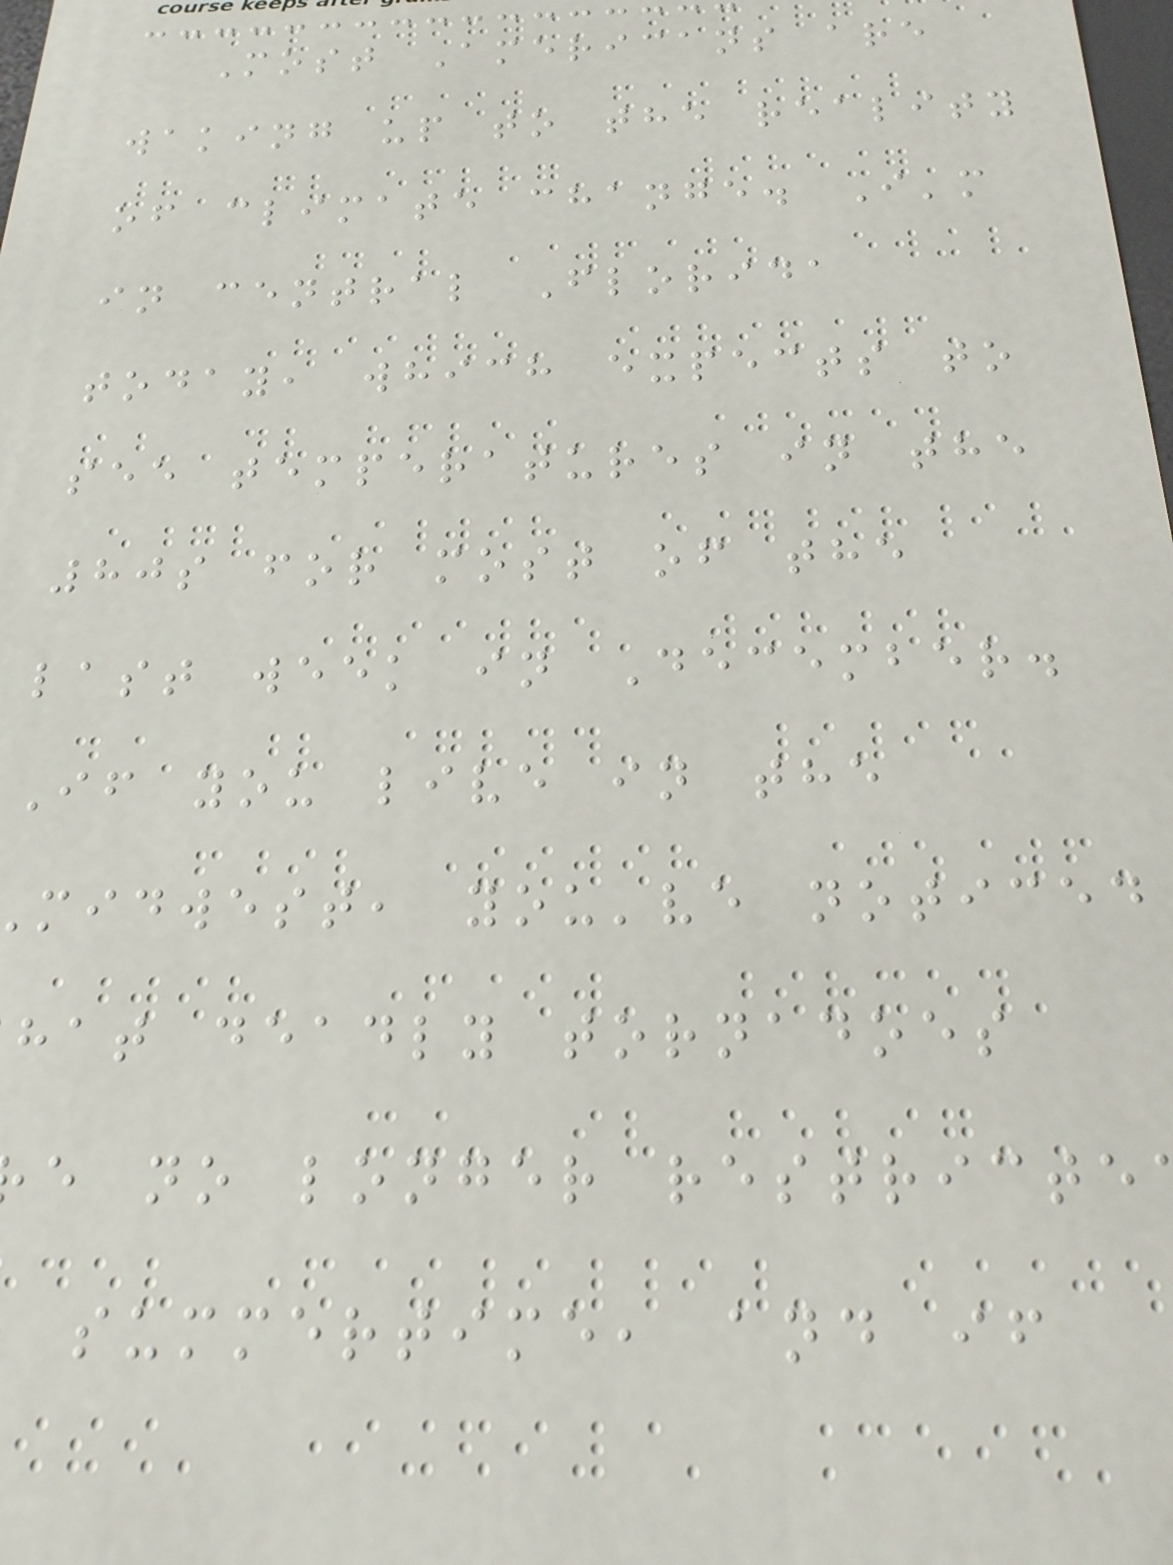Most Americans are
waking up to the reality
of climate change. I'm
in central Florida
today, which expects to
see temperatures in the
80s for most of the
last week in December.
If you live in the
midwest, you've noticed
hat deadly tornadoes
e no longer restricte
summertime, and if
